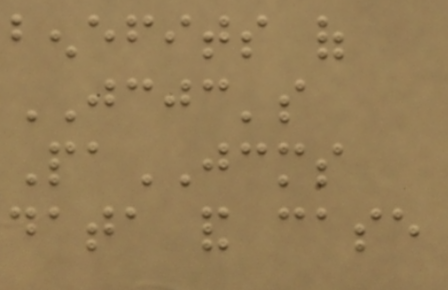benefits of
JCJC's
PaJCMS
data and case
